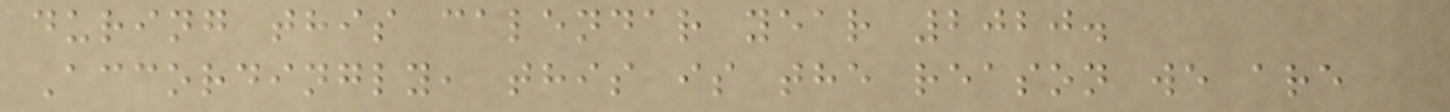during this calendar year 2020.
Accordingly, this is the reason we are
